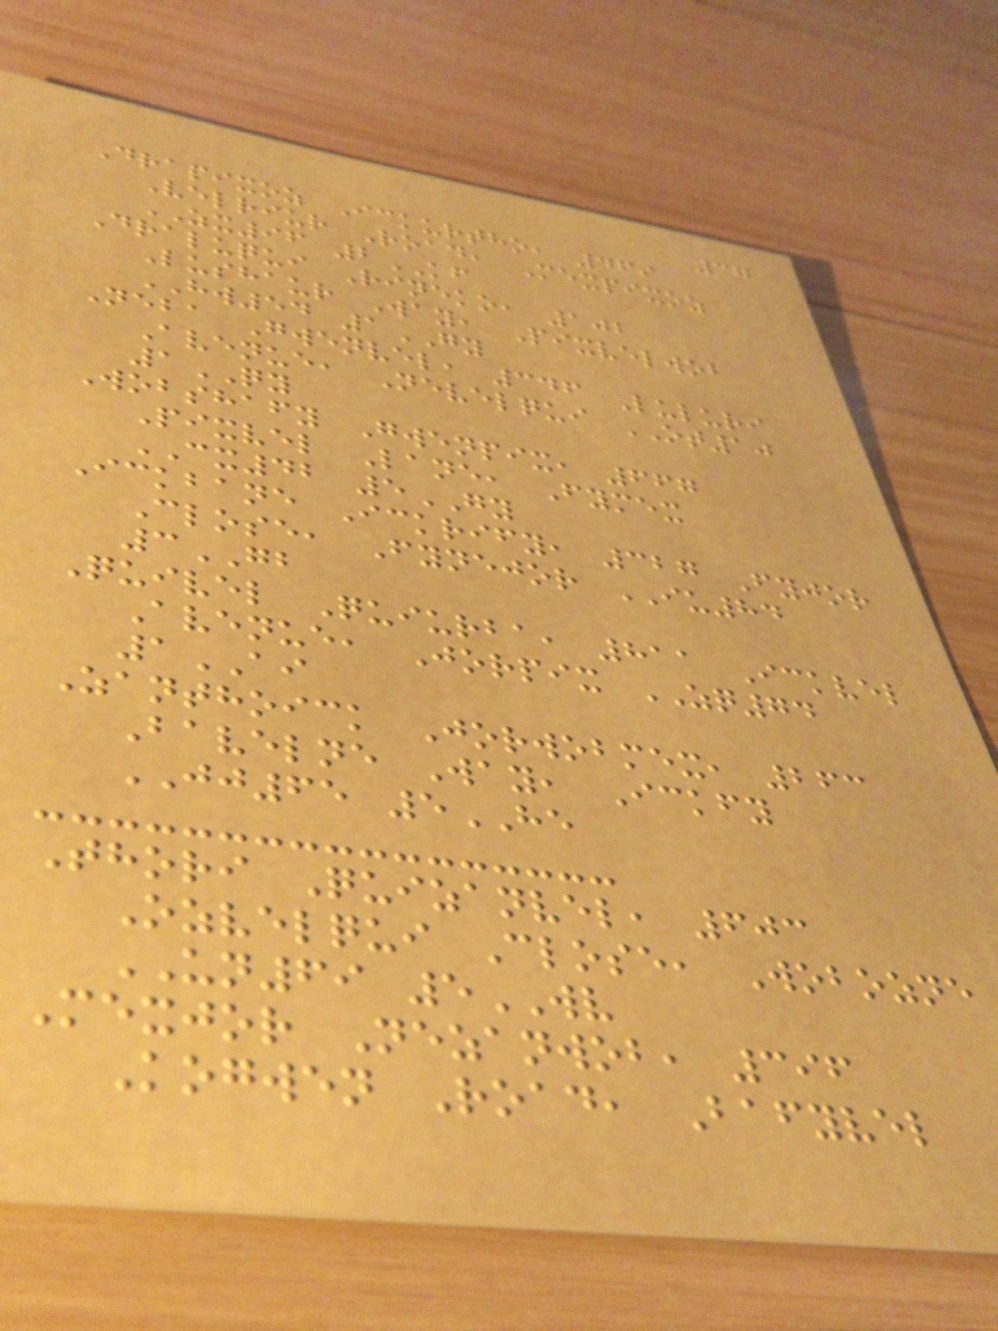37
Drapixoz Ickurtho, 469
Velriur Road, Mexpixoz
ZX96 2KF
Draluqui Rineko, 102
Lushaur Way, Pixvelwob
HW54 1GY
Neba Gwenvel, 346 Luluri
Avenue, Nevelqui OT10
1QY
Wobshafy Gwenpix, 667
Pixvel Lane, Fymex
CX42 5GY
Ickbane Ickrify, 327 Fyjor
Close, Fynejor IU84
3GB
Quivel Quiurba, 811 Ickvel
Avenue, Jorpix ZQ74
1AI
Zanthoick Jorwobmex, 263
Bavelne Way, Ickfy
JJ65 5HE
Thori Quizanvel, 603
Ozvelqui Close, Wobozne
UN69 5WV
Mexjor Nezanwob, 396
Kogwen Road, Bafyvel
